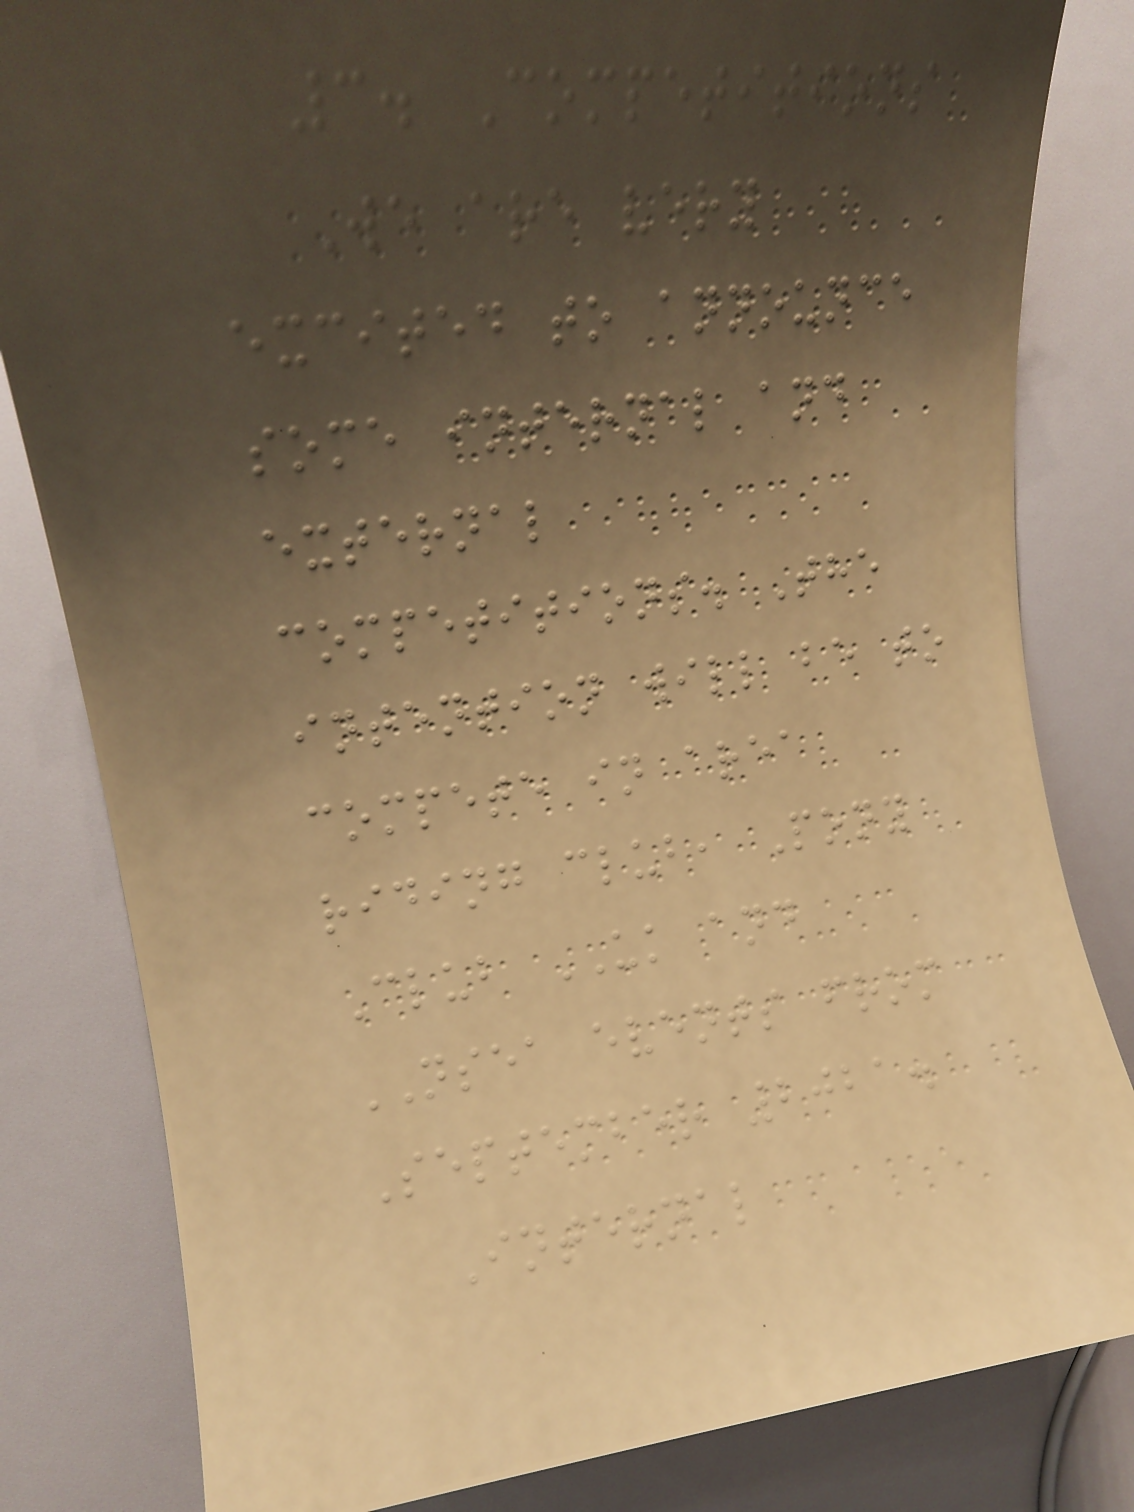3. Competitions
We are very
excited to announce
some internal and
external
competitions. The
intention will be to
compete in area
riding club, Pony
Club UK and
NSEA events from
September 2021.
Internal
